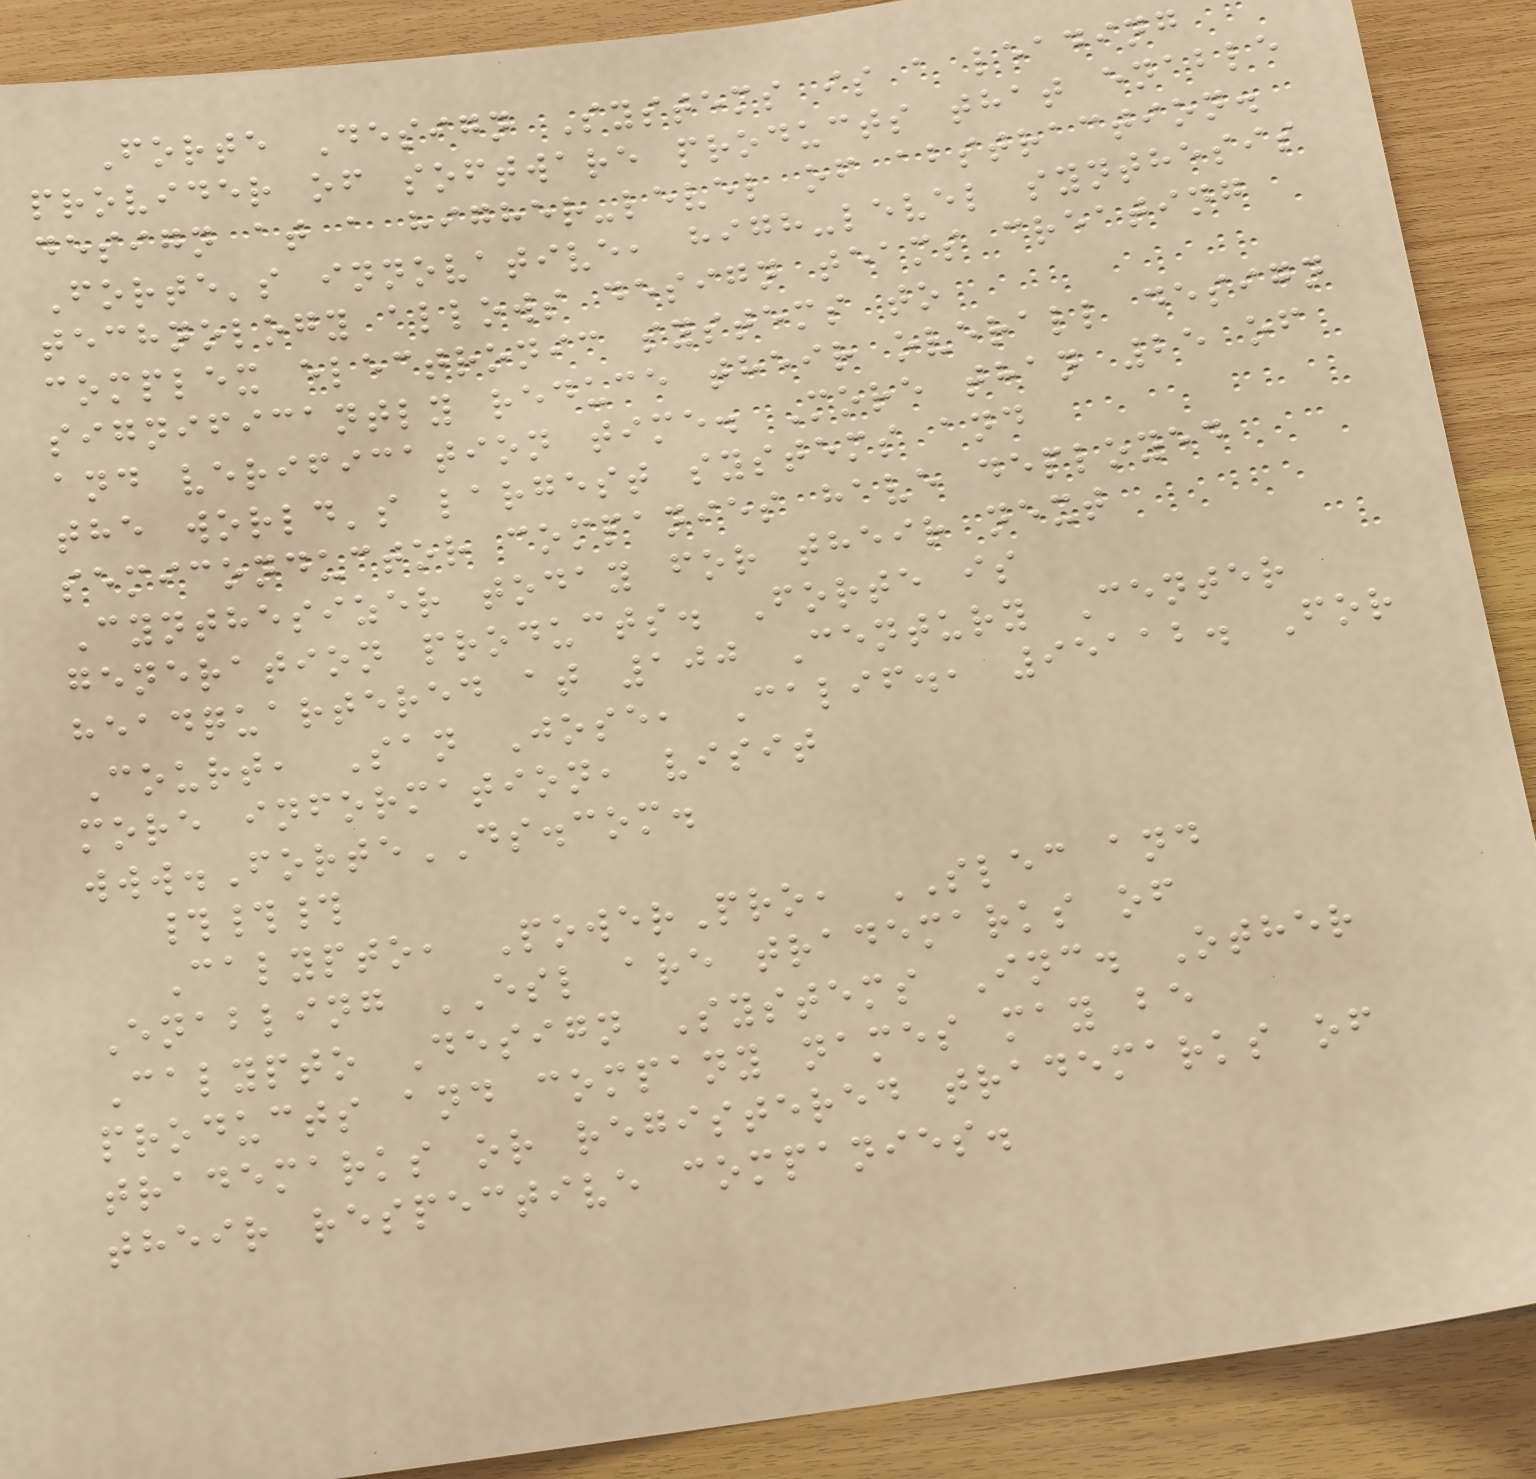Forte Design Systems is a leading
provider of software products that enable
design at a higher-level of abstraction.
Forte's innovative, high-level synthesis
technology allows design teams creating
complex electronic systems to
significantly reduce their overall design
and verification time. More than 25 of
the world's largest systems and
semiconductor companies have deployed
Cynthesizer today for their next
generation products. Forte is
headquartered at 100 Century Center
Court, San Jose, Calif., 95112. For
more information, visit
www.ForteDS.com.
###
Calypto, PowerPro, SLEC and
Enabling ESL are trademarks of
Calypto Design Systems Inc. Other
products and company names may be
trademarks or registered trademarks of
their respective companies.
